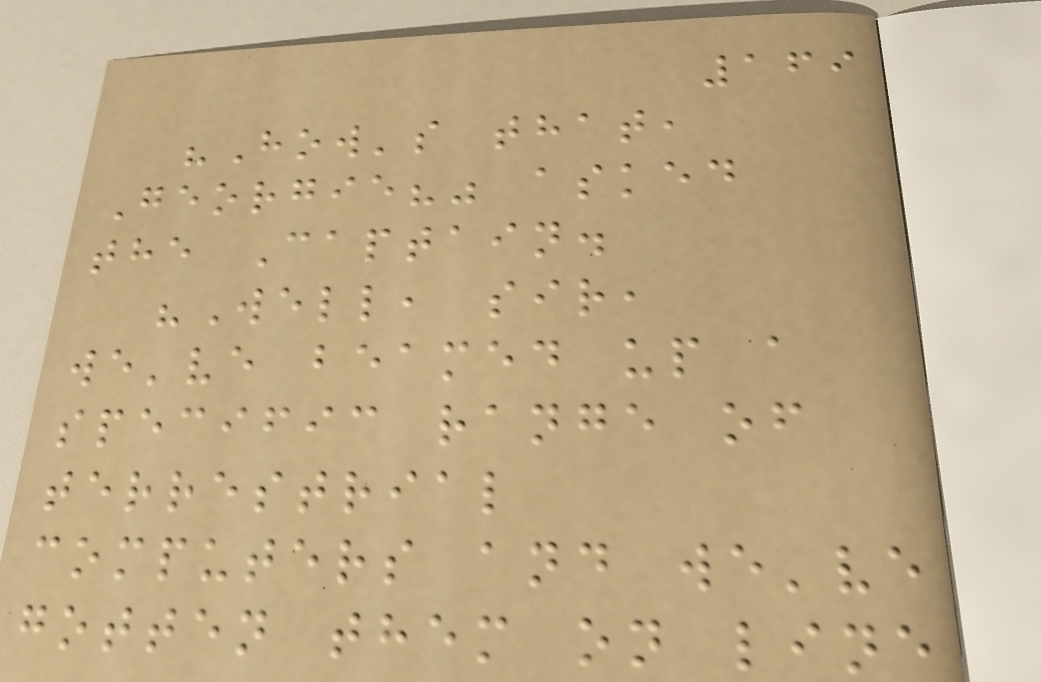169
"How's that,
Georgie?" asked
the Captain.
"Well, sir,
we've beamed up a
specific range of
terrestrial
computers and we've
gotten them on line
